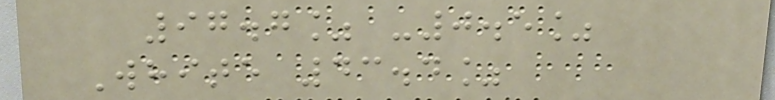97.7% -0.5%
White 43.4%
